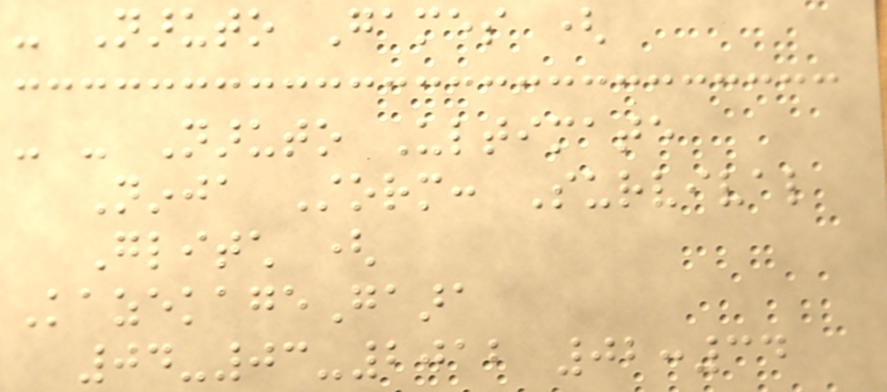- Naruto Games (
- - Naruto Ultimate
Ninja Storm: Survival
Glitch (
KazekageGaara
04-03-2012 02:34
